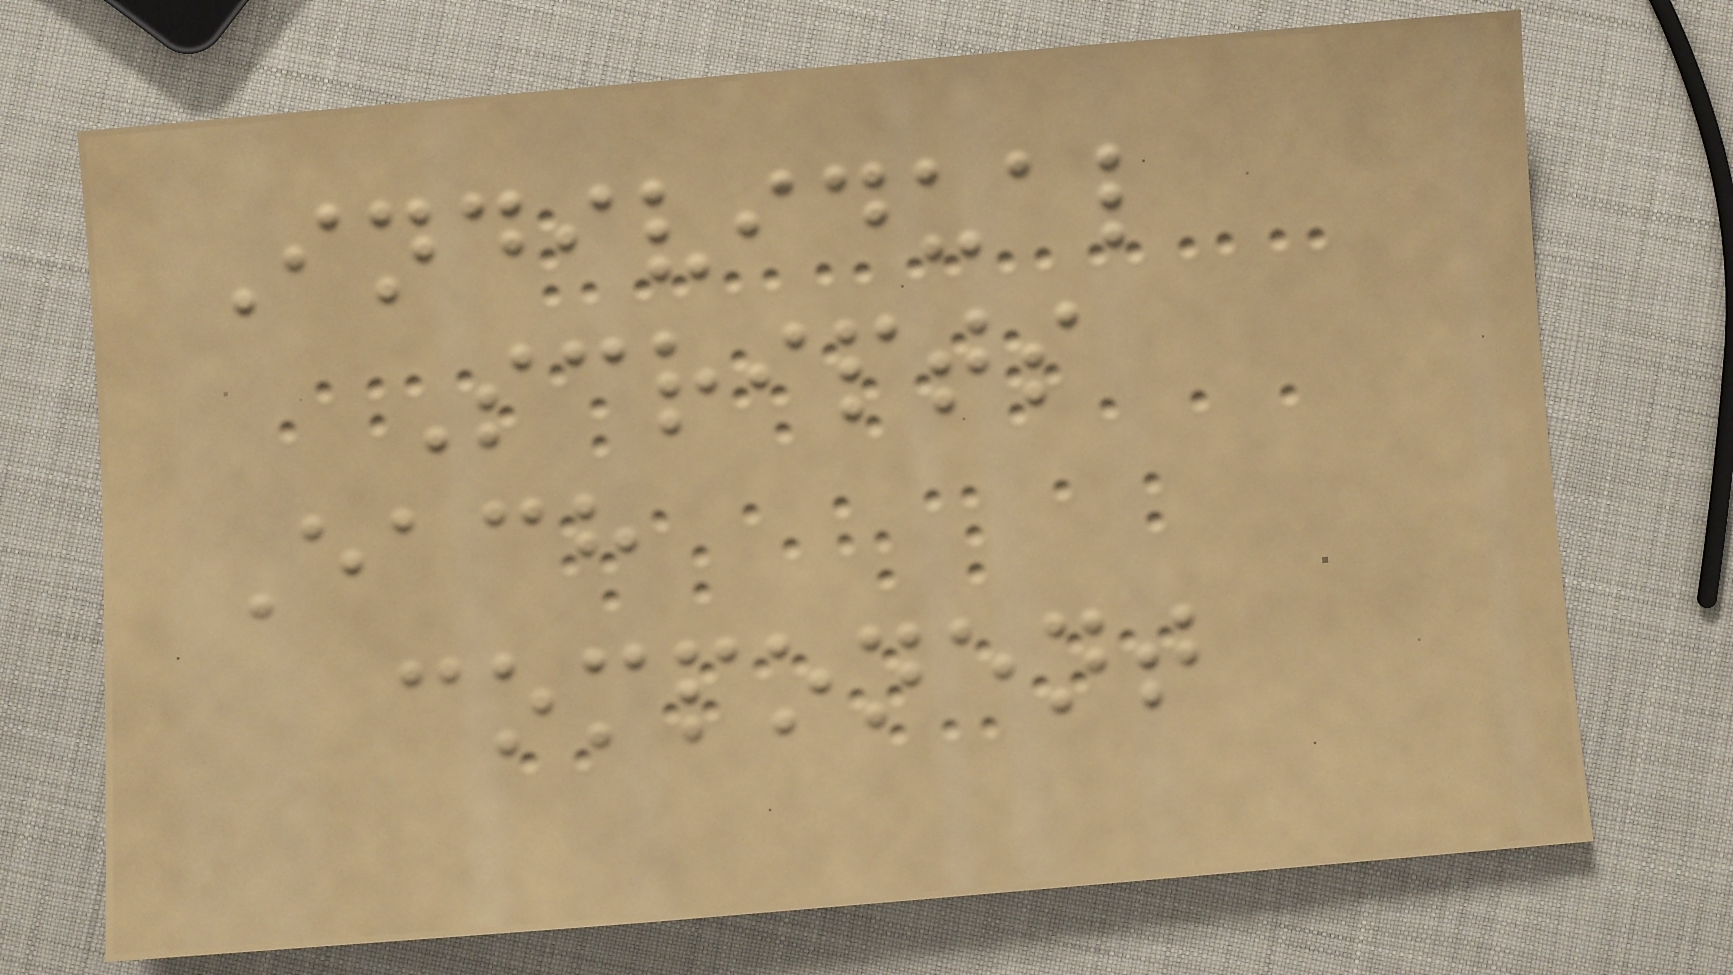Individual
Scripts
Each
component
